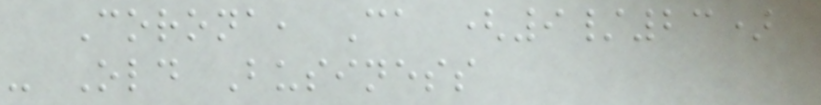Corona, Ca (9/23)
- Old Business
